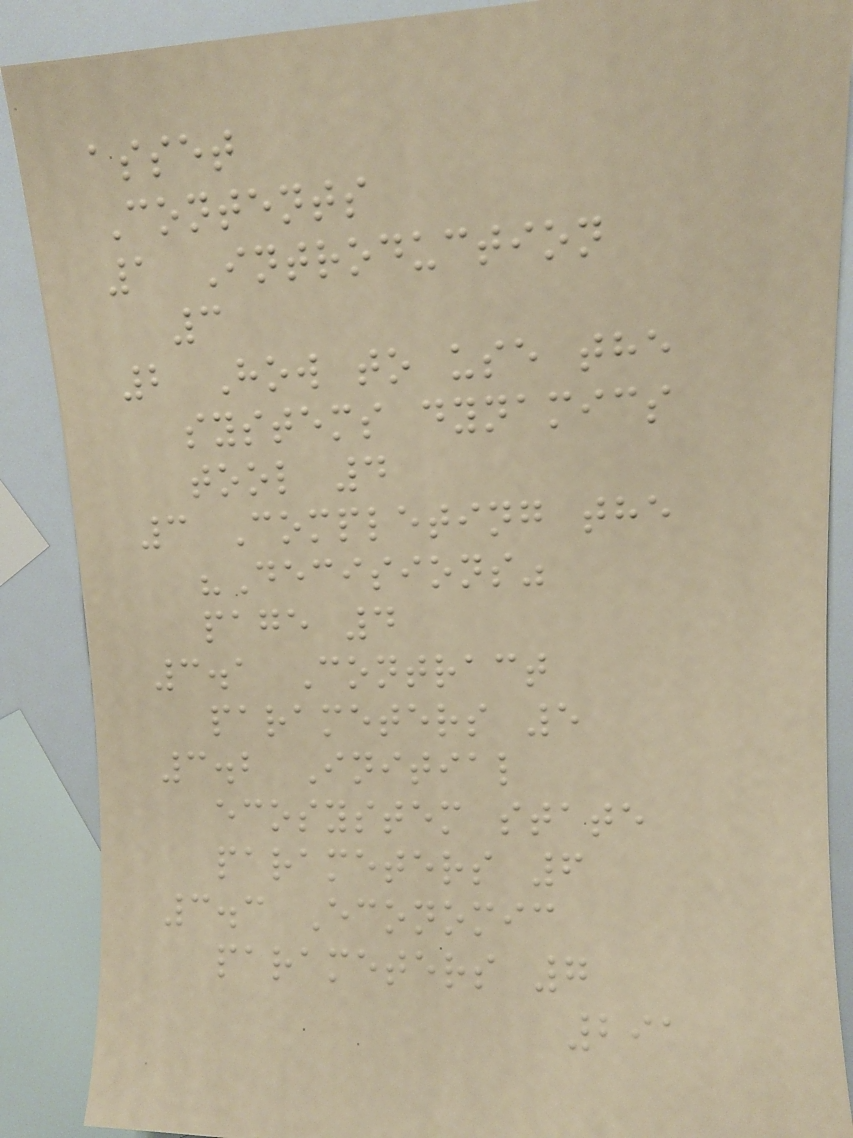asset
Contents
1 Introduction
3
2 How to use the
systems dynamics
tool 4
3 Completing the
"Decisions"
page 4
3.1 Contract
parameters 5
3.2 Initial
ecosystem state
parameters 6
3.3 Economic
parameters 7
291
